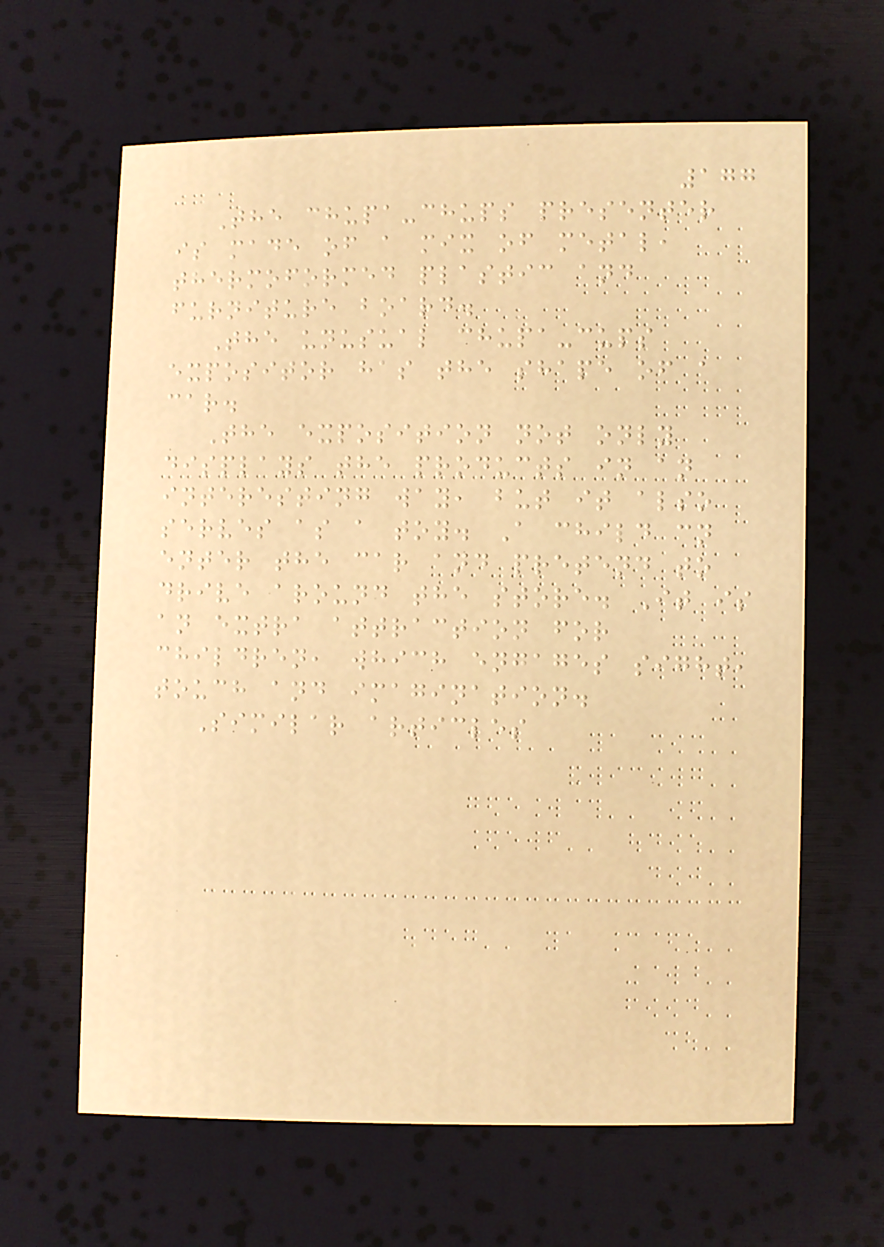177
The chupa-chups presenter
is made of a mix of metal,
thermoformed plastic and
furniture board.
The unusual chupa-cups
expositor has the shape of a
car.
The exposition not only
displays the products in an
interesting way, but it also
serves as a toy. A child cn
enter the car and pretend to
drive around the store. It is
an extra attraction for
children, which engages sight,
touch and imagination.
Similar articles
